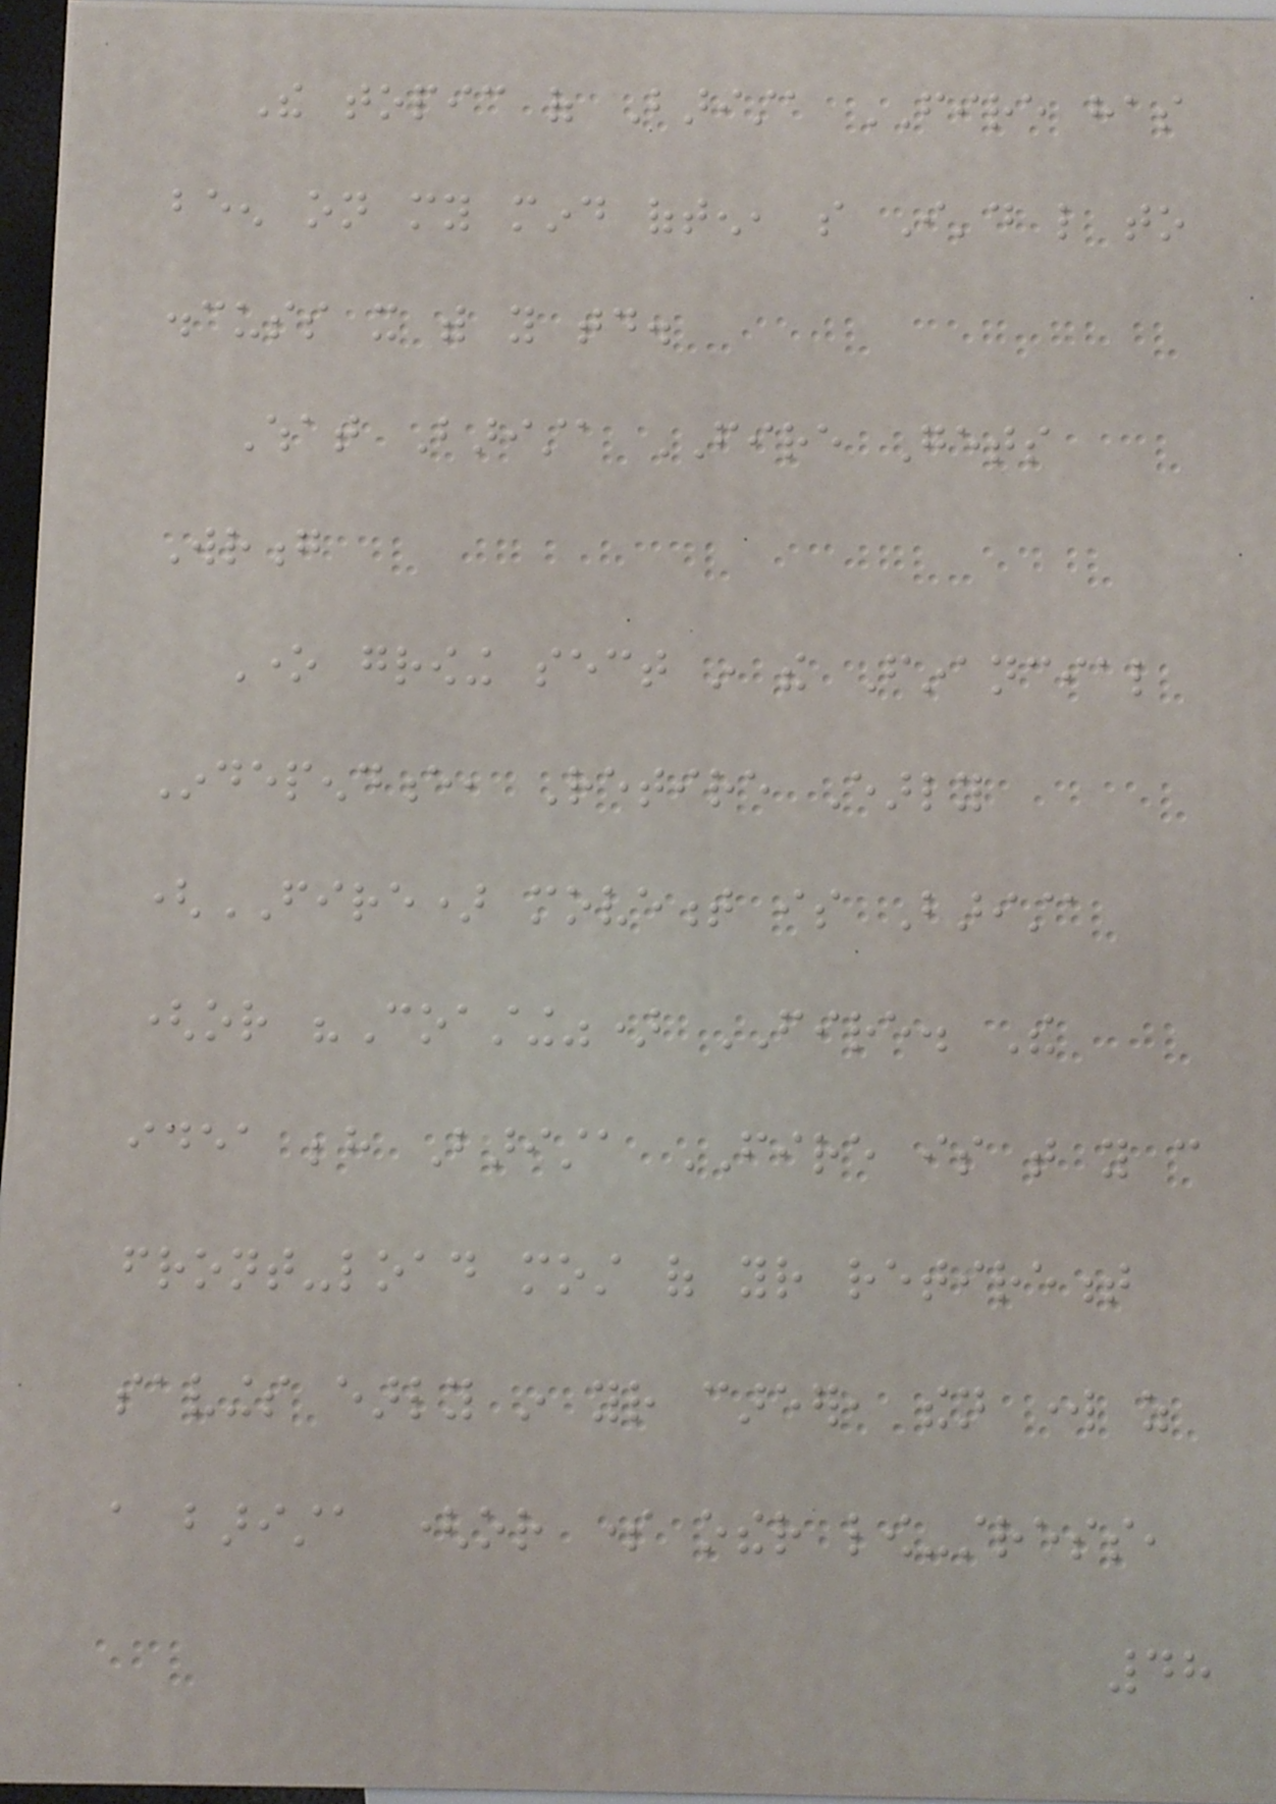The topic of Barista FIRE has
been on my mind often, so I'd like to
discuss it with you today.
What Barista FIRE Gets
Wrong
One growing sect in the Financial
Independence, Retire Early
(FIRE) movement is Barista
(or "Coasting") FIRE. The
idea behind Barista FIRE is that you can
front-load most of your retirement
savings early in your career, then work as
a barista (or some other low-stress,
48
